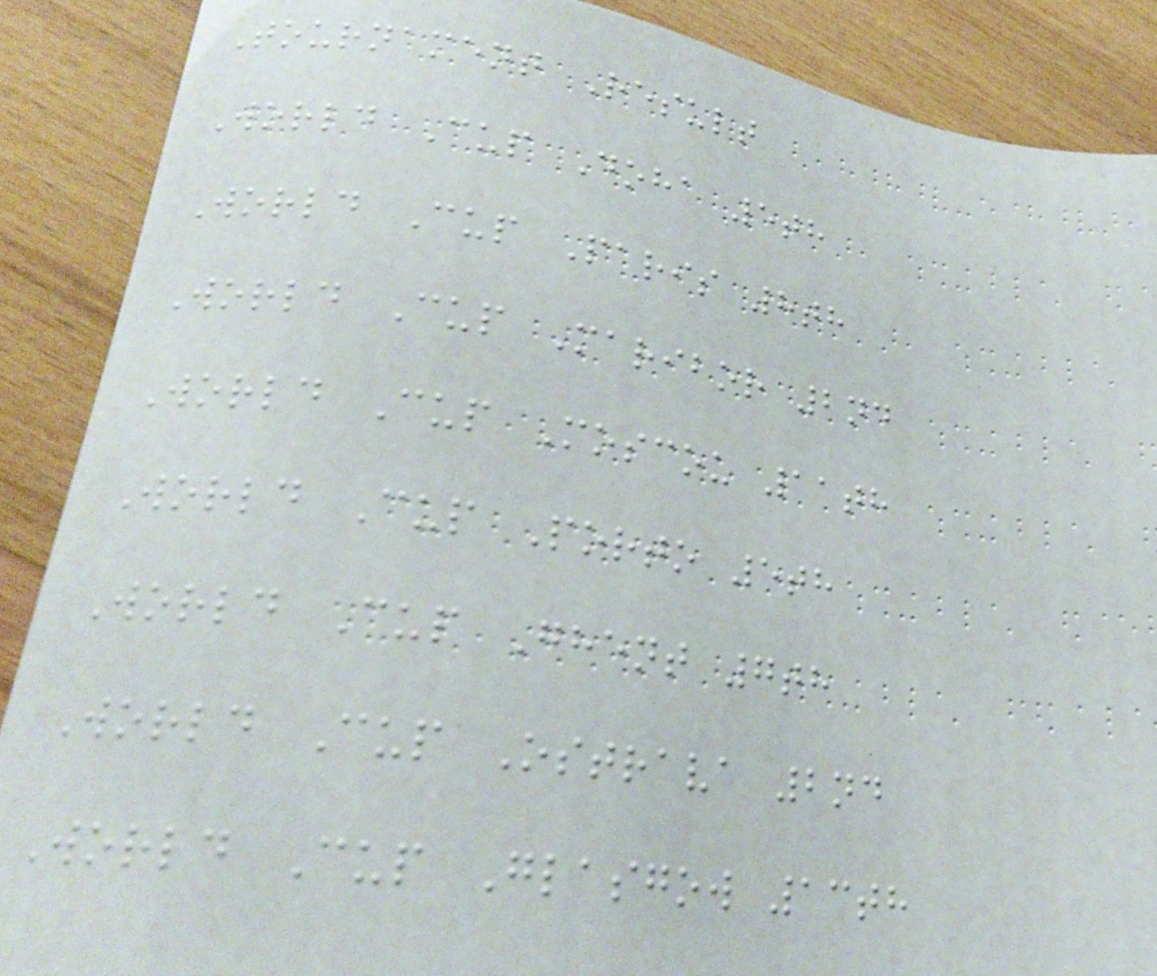Tournament Result
World Cup Doha 5th
World Cup Paris 8th
World Cup Maribor 2nd
World Cup Moscou 11th
World Cup Porto 5th
World Cup Ghent 7th
World Cup Ostrava 2nd
World Cup Glasgow 13th
